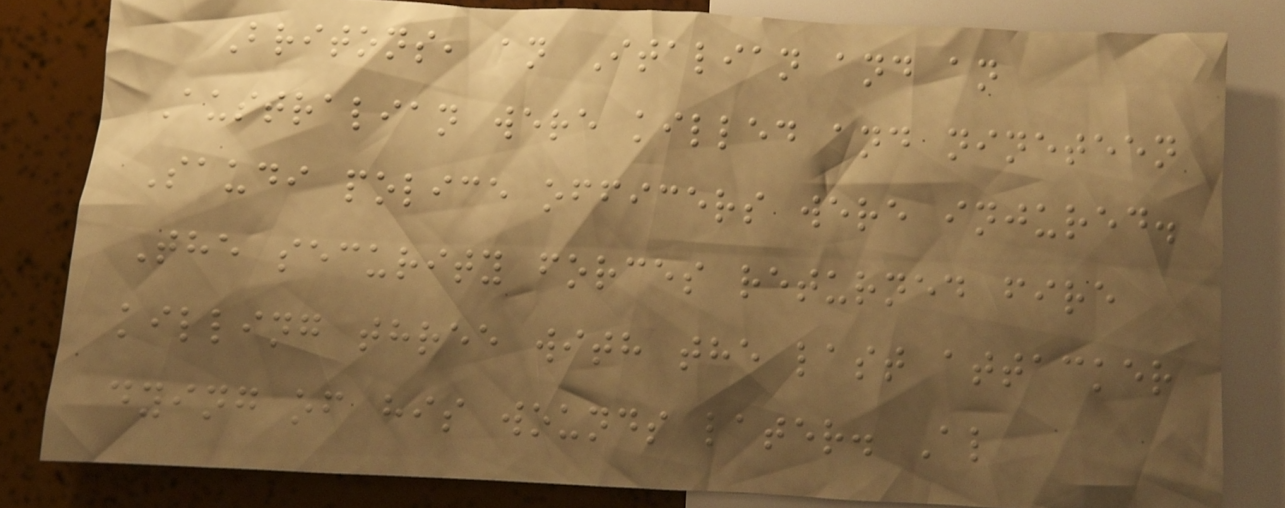Britons, an Italian and an
Australian were killed and nineteen
Saudi police officers were injured.
The security forces returned fire
killing three with the last attacker
dying of his wounds later. Al
